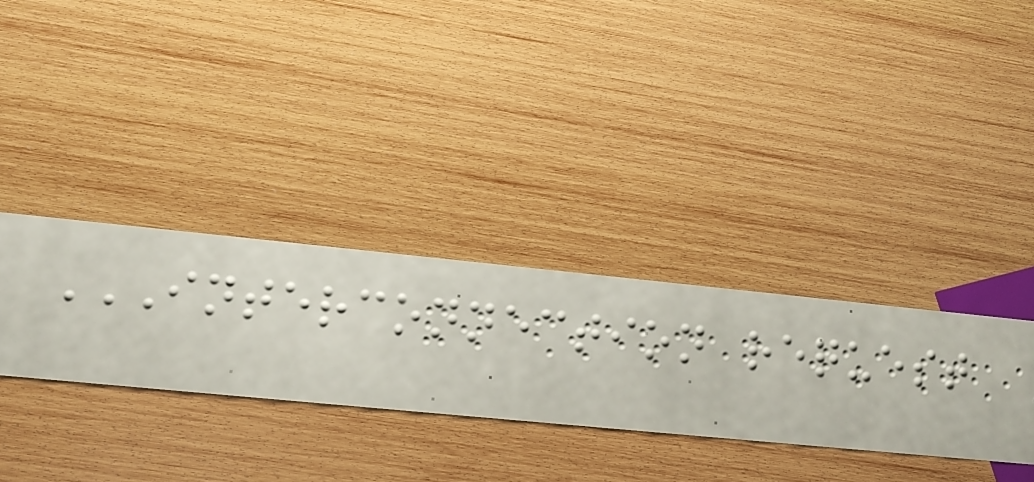INTERCONNECTION REQUEST
